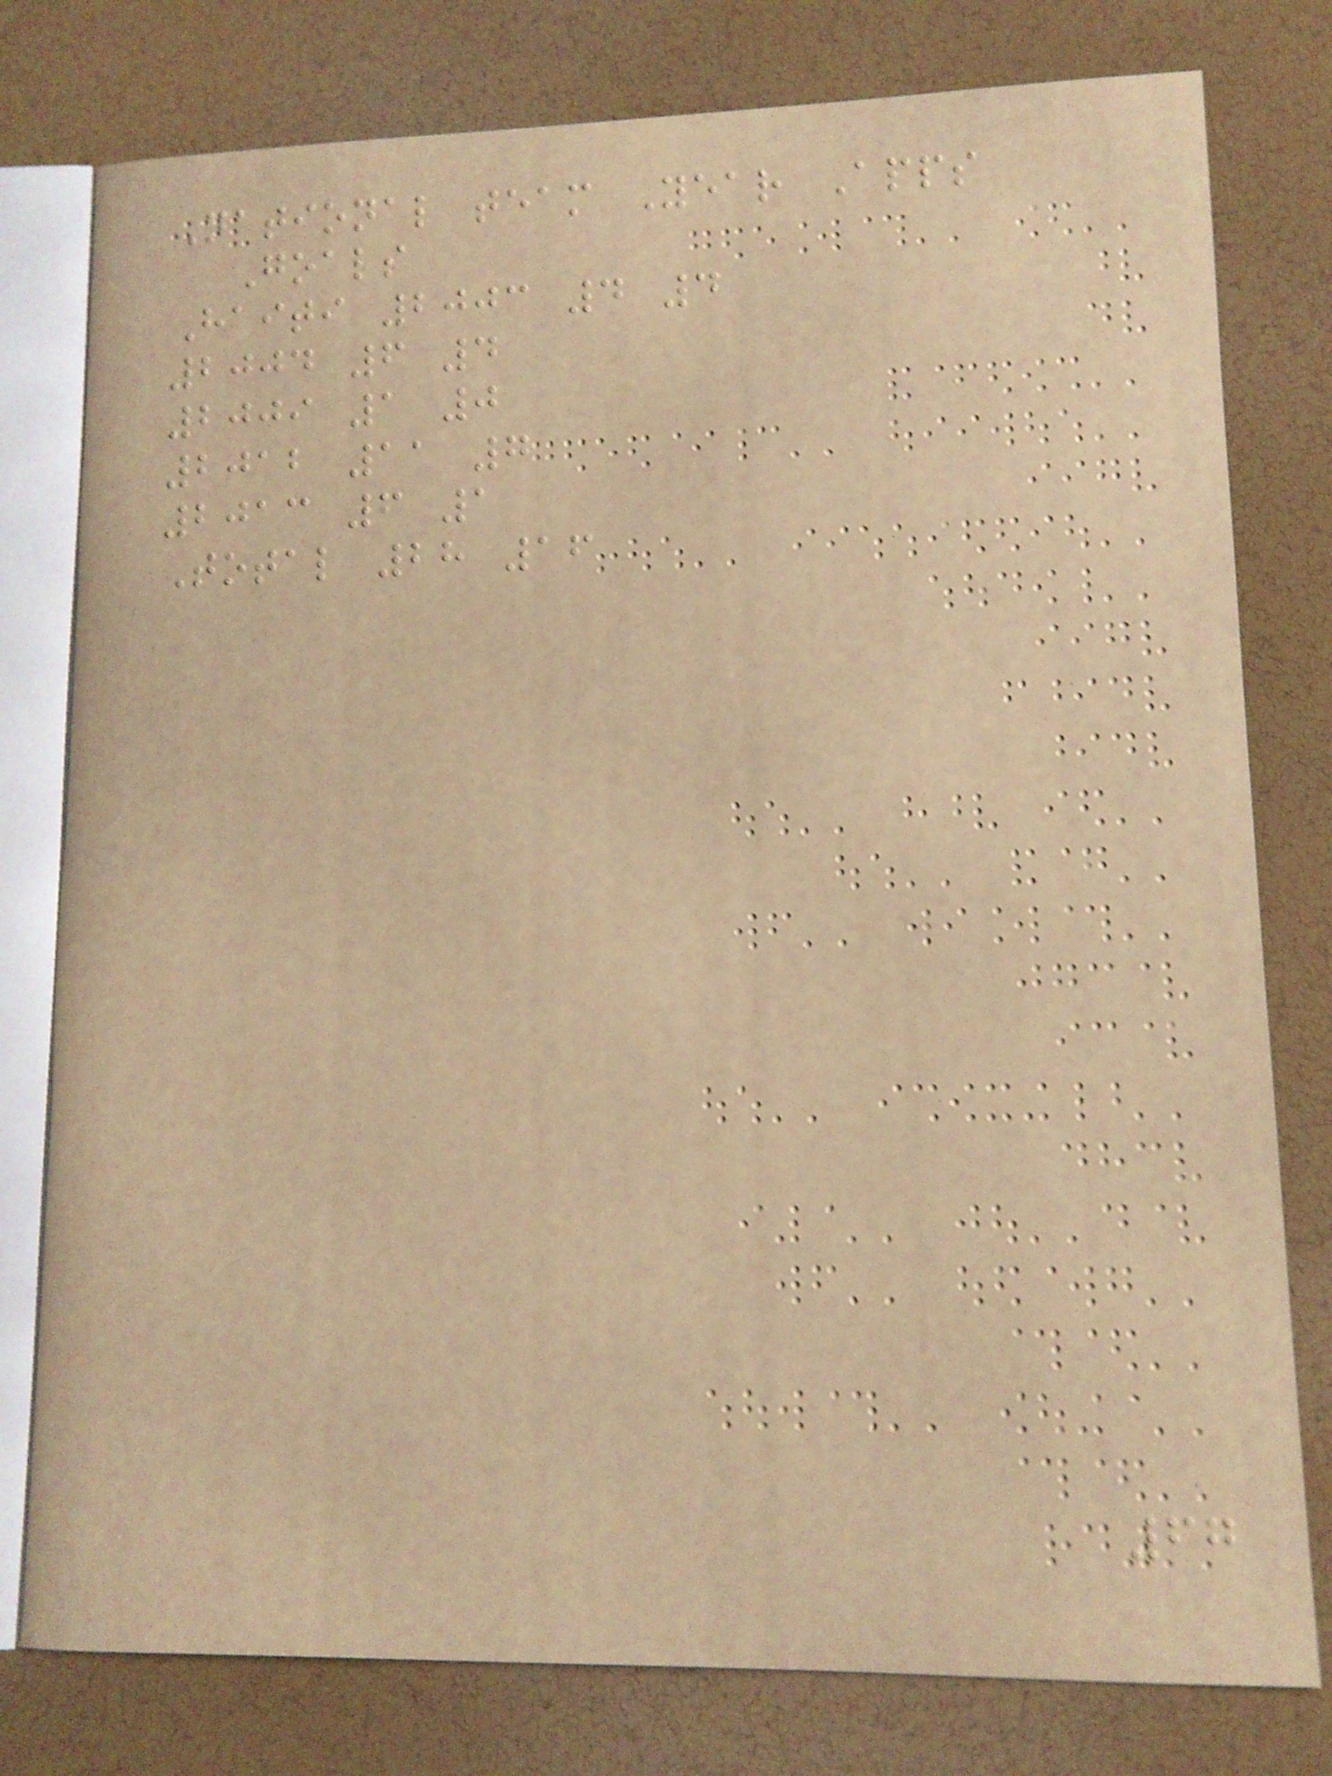National team Year Apps
Goals
Haiti 2003 4 4
2004 6 4
2009 1 0
2012 11 7
2013 6 1
Total 28 16
67
